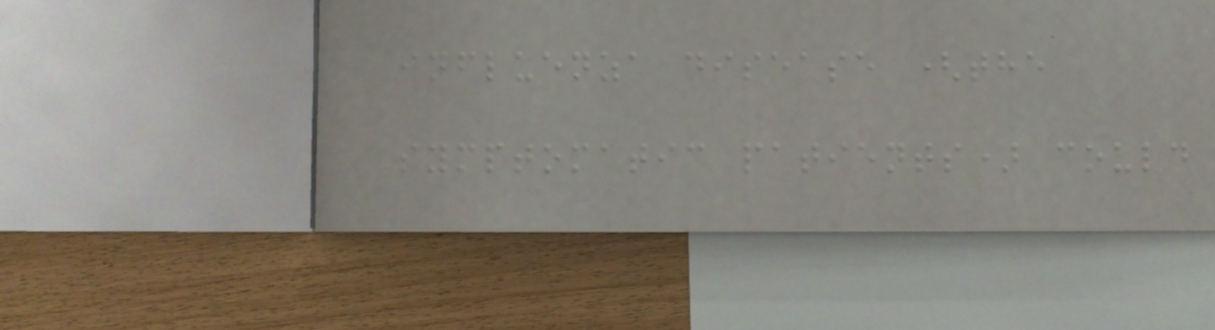influenza disease (the
symptomatic patients) could
